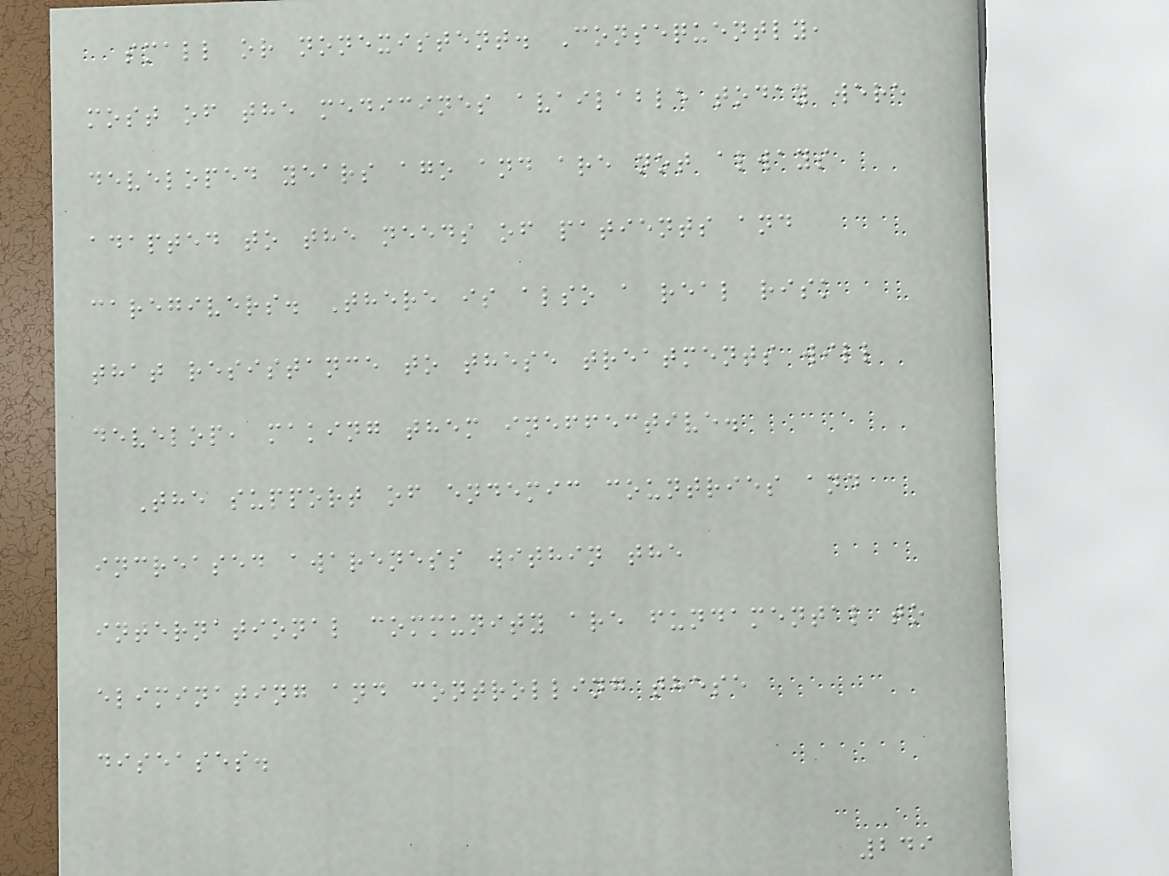small or nonexistent. Consequently,
most of the medicines available today were
developed years ago and are not always
adapted to the needs of patients and
caregivers. There is also a real risk
that resistance to these treatments will
develop, making them ineffective.
The support of endemic countries and
increased awareness within the
international community are fundamental to
eliminating and controlling these
diseases.
249
